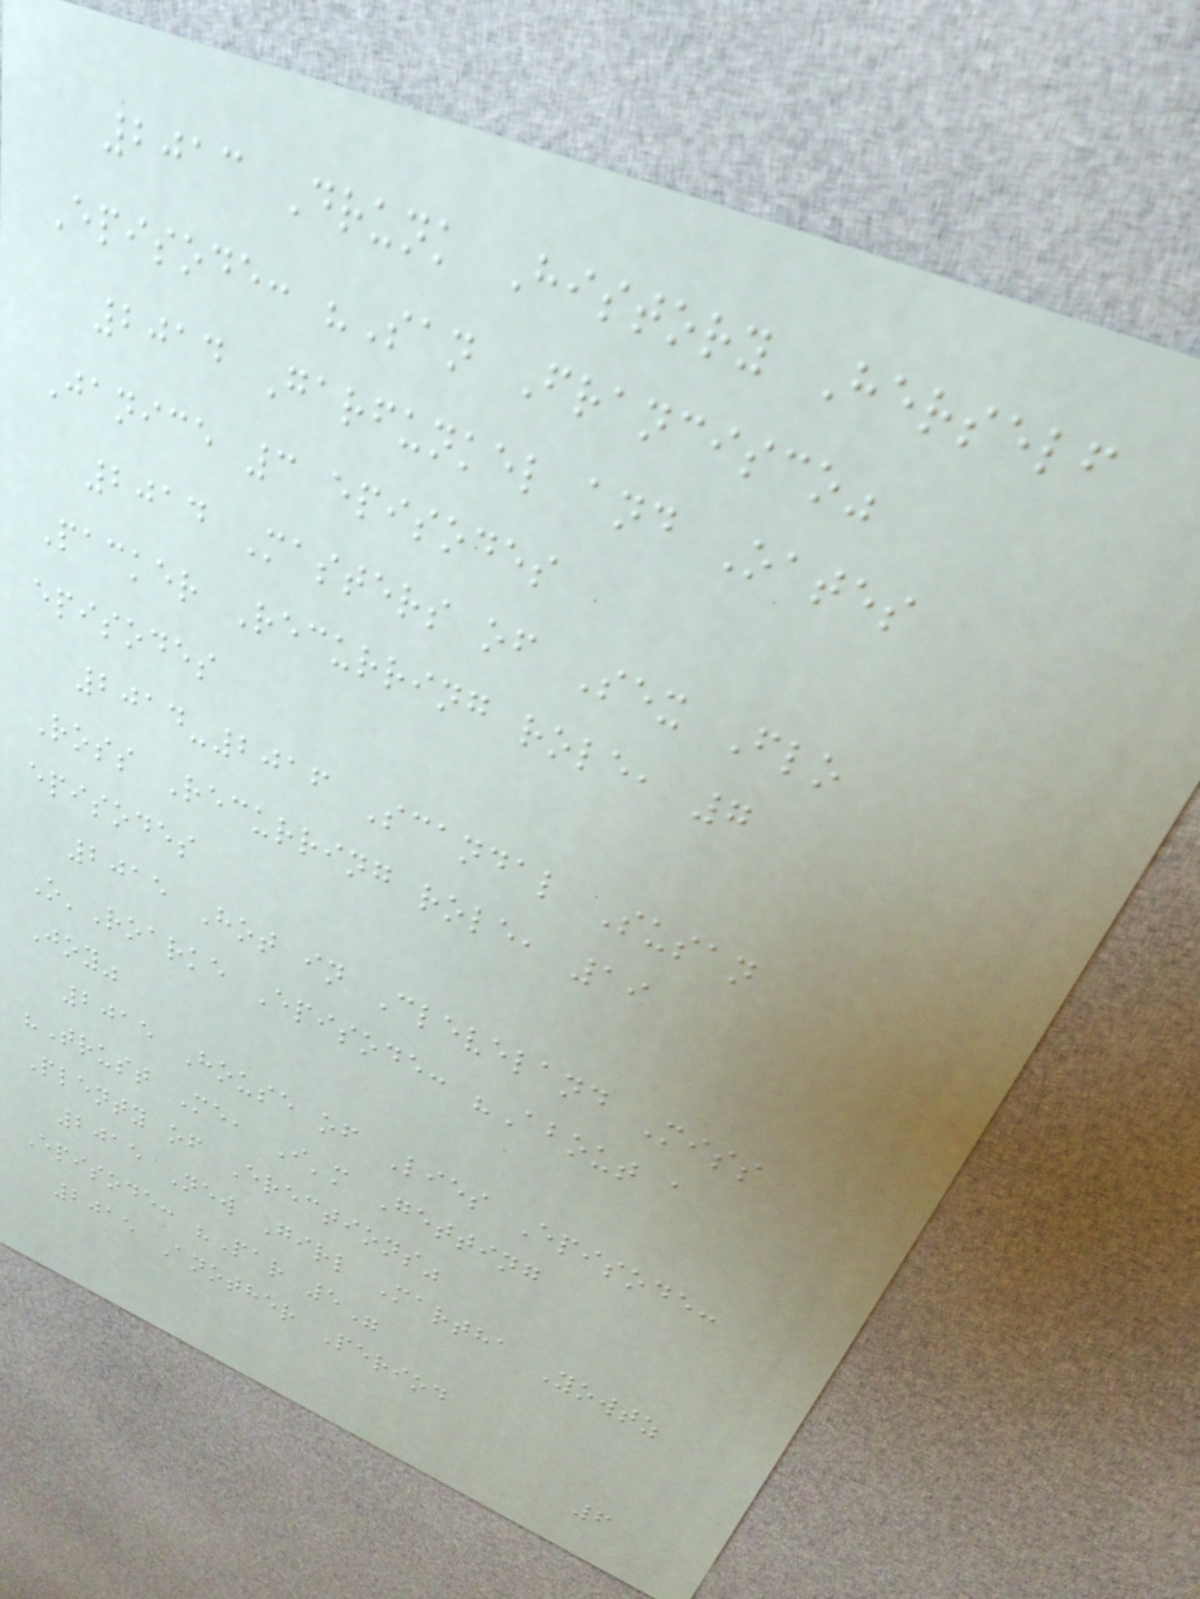2013 Drunk History Herself
Episode: "San Francisco"
2014 Garfunkel and Oates
Janice 3 episodes
2014 Masters of Sex Flo
Packer Recurring role, 7
episodes
2014-2016 Scandal Susan
Ross Recurring role, 19
episodes
2015 Hot in Cleveland Miss
O'Roarke Episode: "About a
Joy"
2015 House of Lies Episode:
"Trust Me, I'm Getting
Plenty of Erections"
2015 New Girl Martha Yowtz
Episode: "Par 5"
2015 Another Period
6
